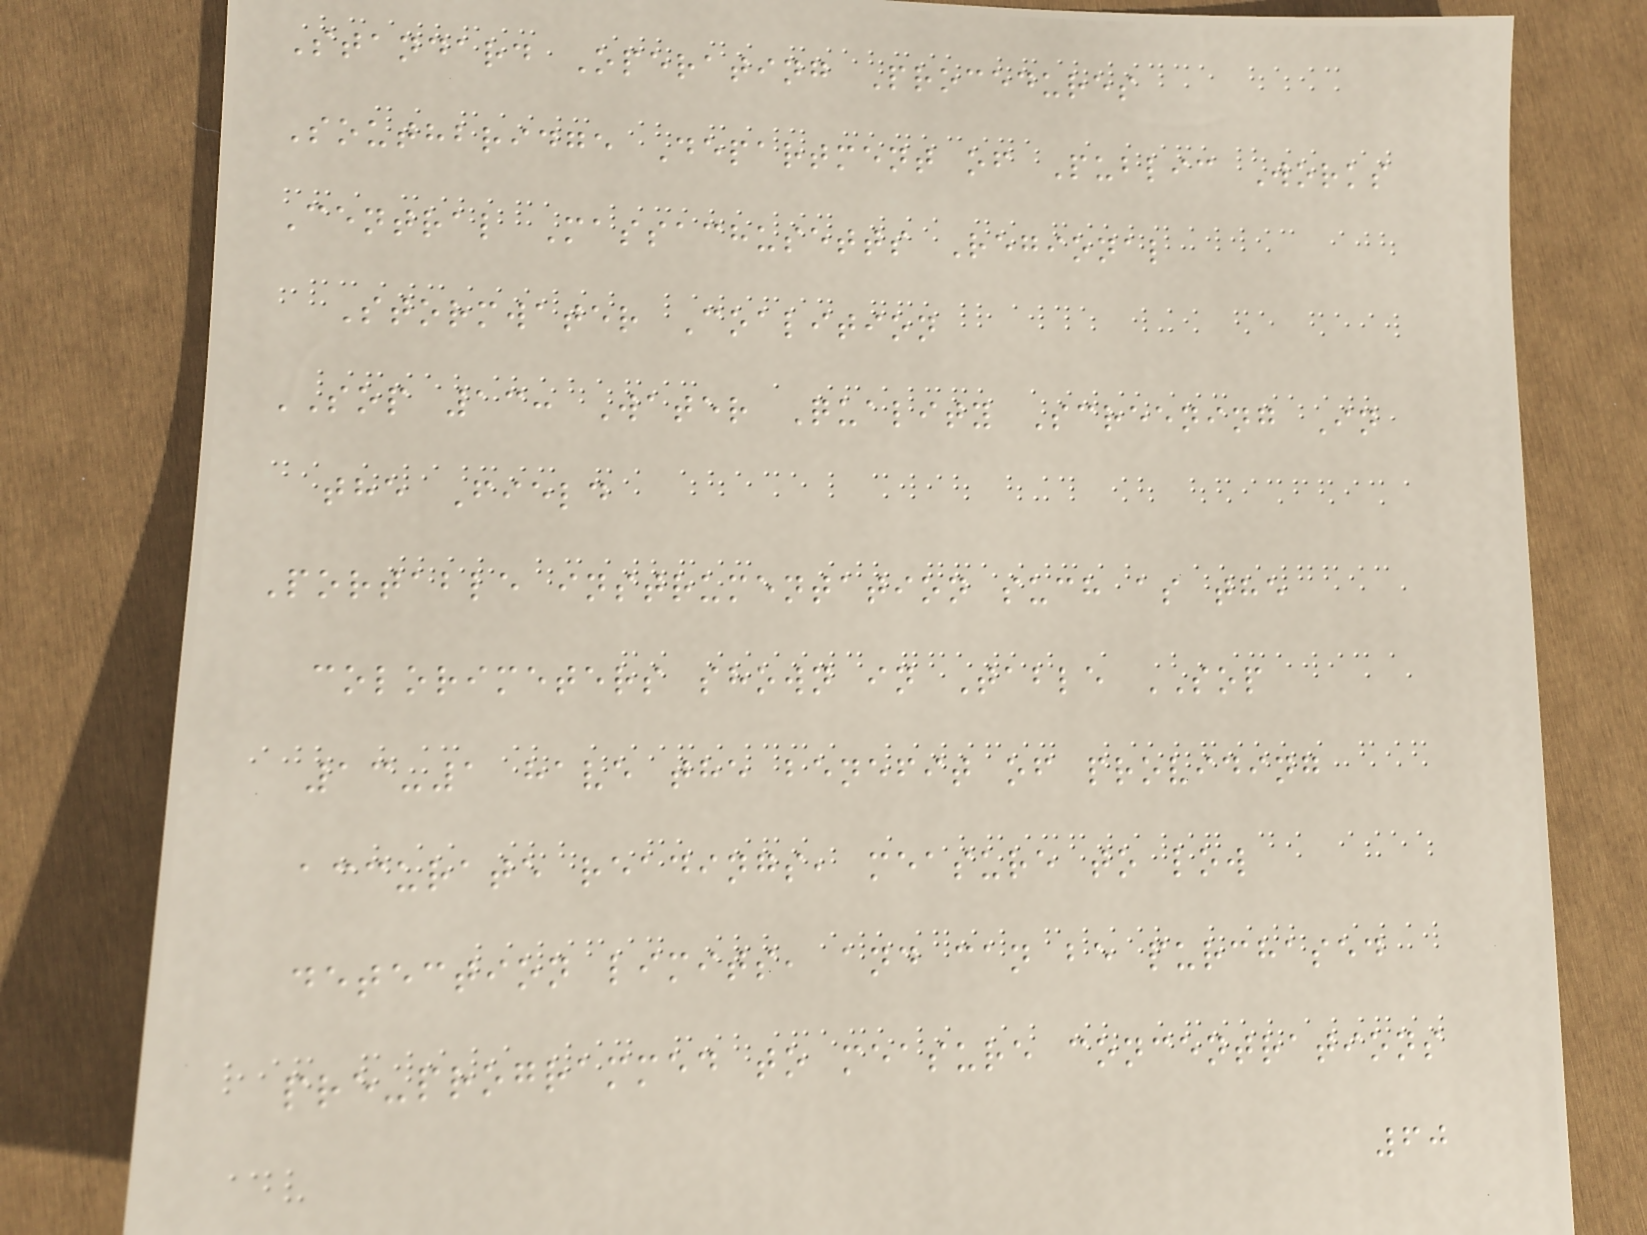Standard Operating Procedures
Southbridge Department of Public Works
Central Massachusetts Regional
Stormwater Coalition
SOP 13: Water Quality Screening In
the Field
Portable instrumentation such as the
colorimeters shown in Table SOP
13-1 have the benefit of providing
accurate readings, measure to low
detection limits, and can be purchased
pre-programmed to measure concentrations
60
